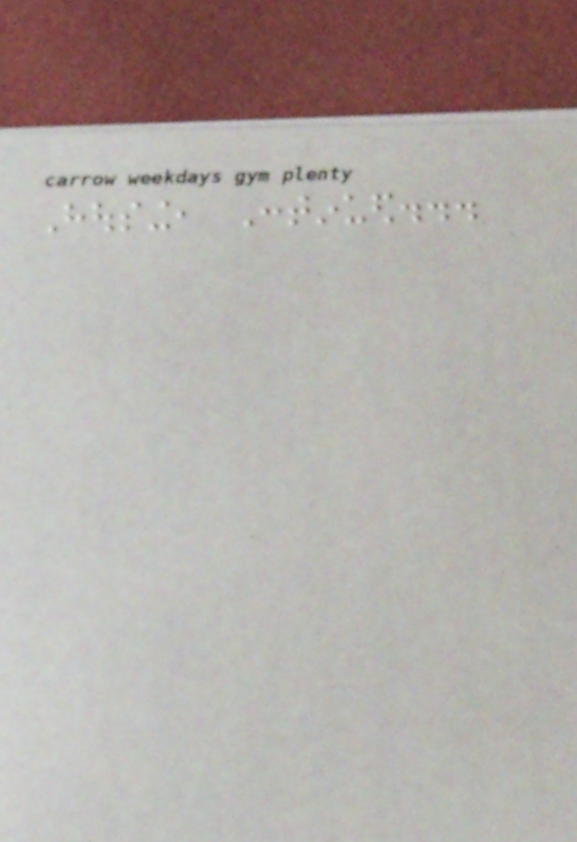Housing, Continued...
